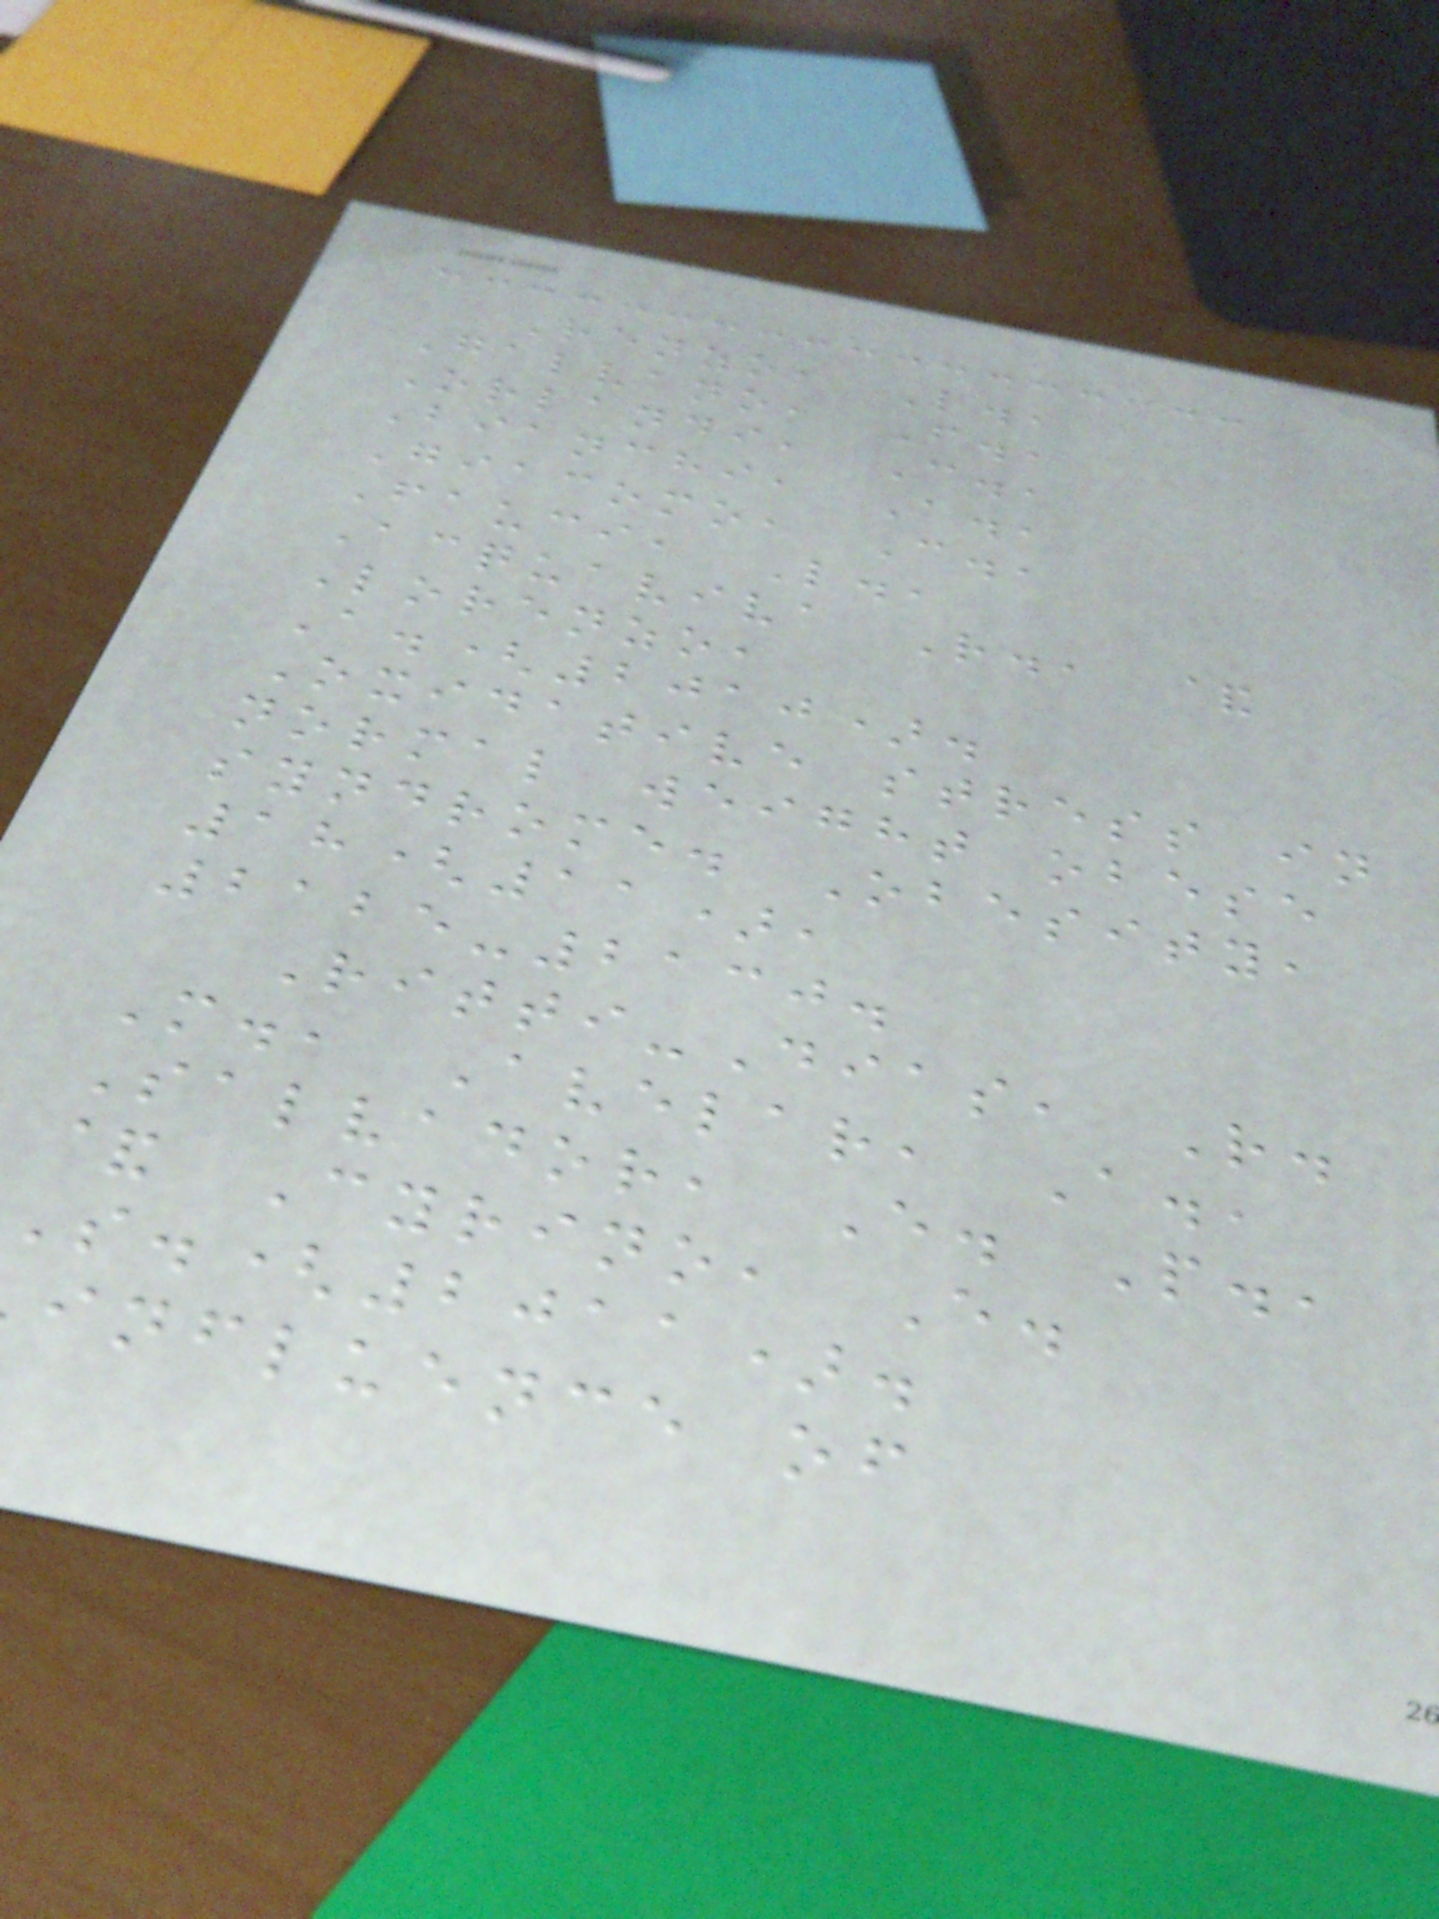Renzo, L.,
Galvano, F.,
Orlandi, C.,
Bianchi, A.,
Giacomo, C.,
Fauci, L.,
Acquaviva R., &
Lorenzo,
A.(2010).
Oxidative stress in
normal weight obese
syndrome. Obesity,
18(11),
2125-2130.
Ritti-Dias, R.
M., Avelar, A.,
Salvador, E. P.,
& Cyrino, E.
s.(2011).
influence of
